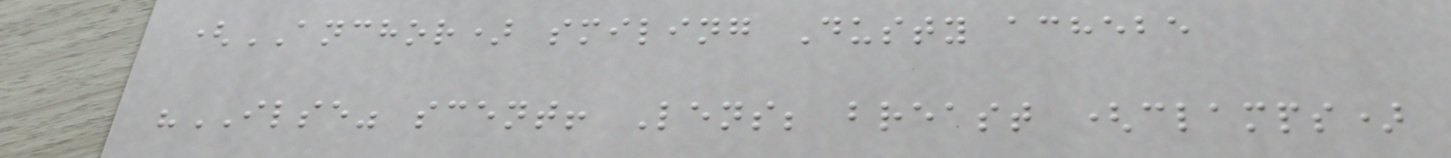(ANCHOR) smiling Dusty achebe
"ILSE" scent! Lens; breast (clamps)
